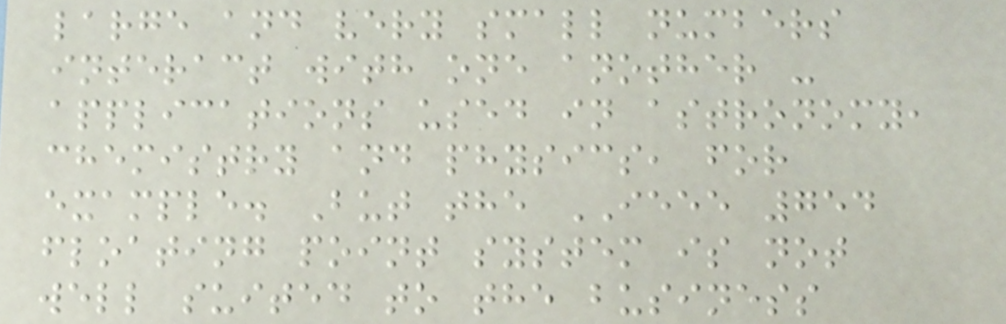large and very small numbers
interact with one another -
applications used in astronomy,
chemistry and physics, for
example. But the IEEE 754
floating point system is not
well suited to the business
